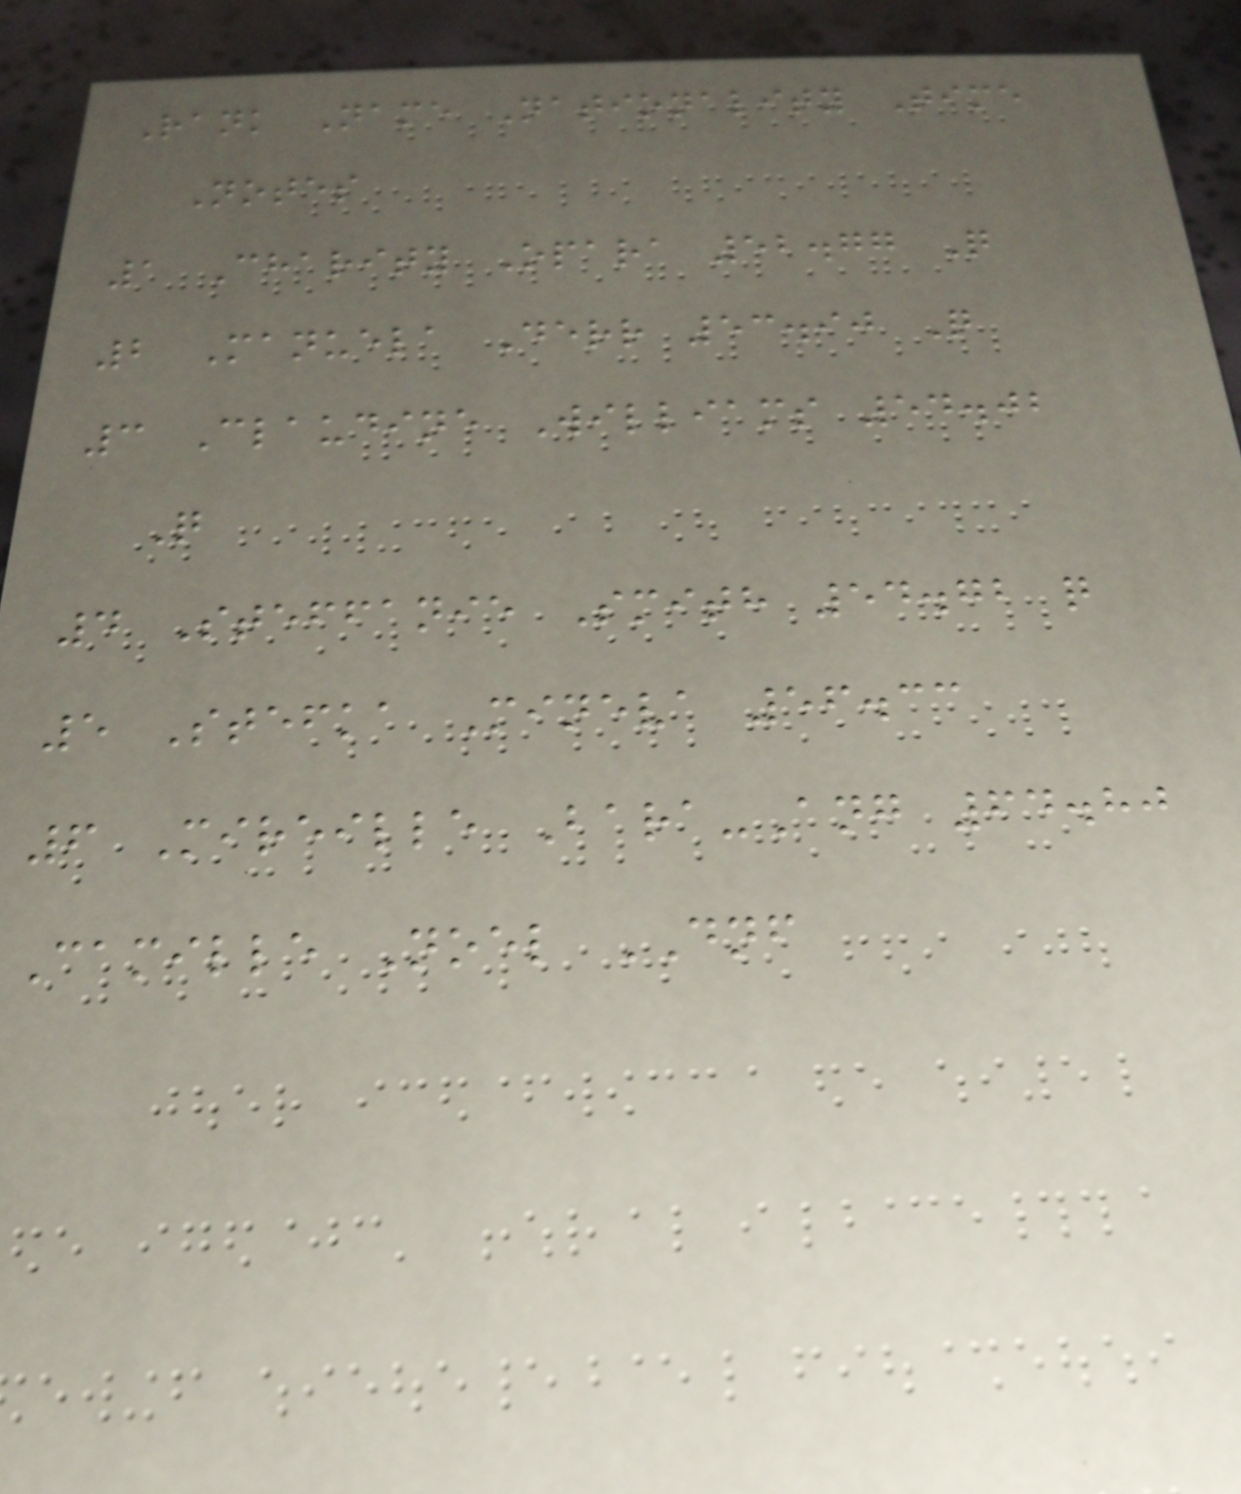Rank Name Nationality Time
Notes
1 Charity Opara 52.77 Q
2 Manuela Derr 53.90 Q
3 Claudine Williams 54.02
Q
4 Steffanie Smith 54.72 q
5 Stefka Mineva 56.33
6 Mireille Bara-Ang 64.80
Camille Noel DNF
